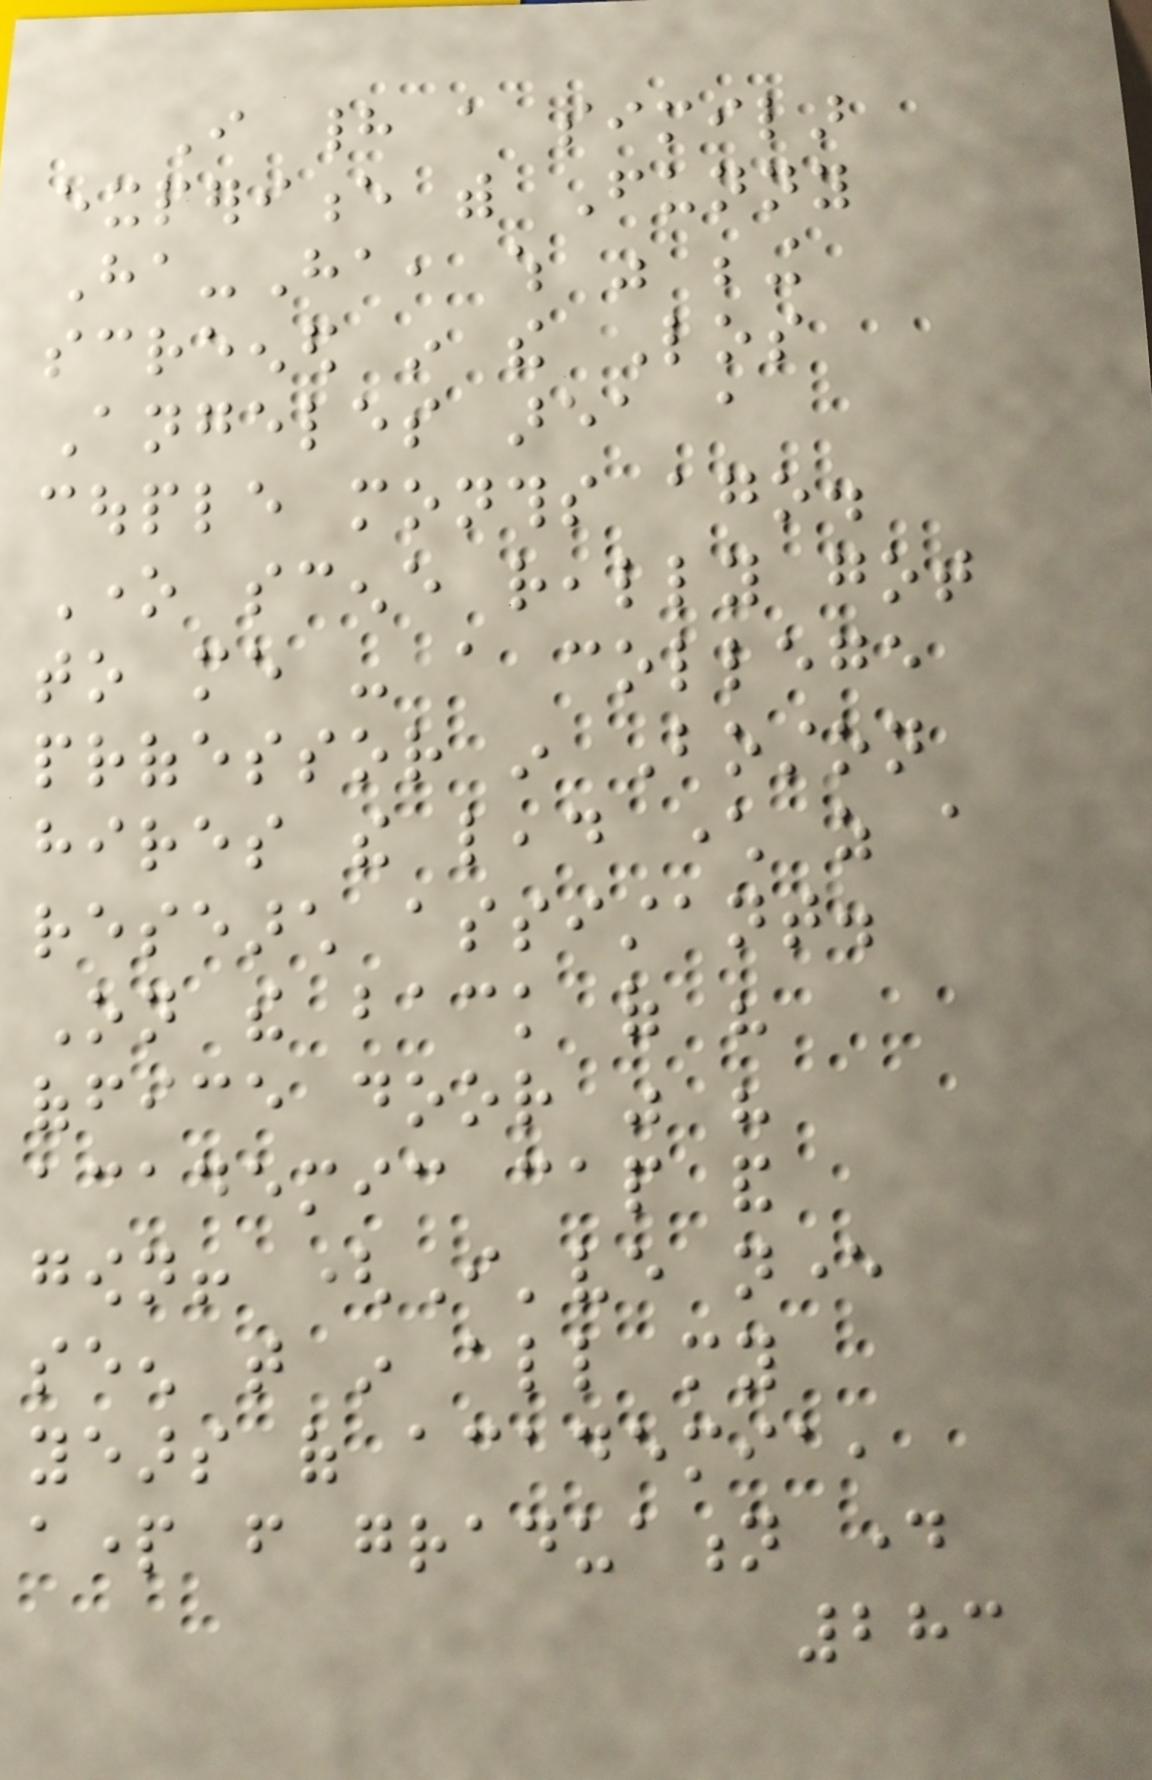I had a similar
experience with Funny
Ha-Ha, which was being
screened in the Los
Angeles area a
couple months ago.
One scene really got
to me - a college
professor in Boston
hires the lead character as a
research assistant.
On the back of his
office door was his
academic cap and
gown! (I've never
seen that in all my
years of academia,
apart from graduation day
283
